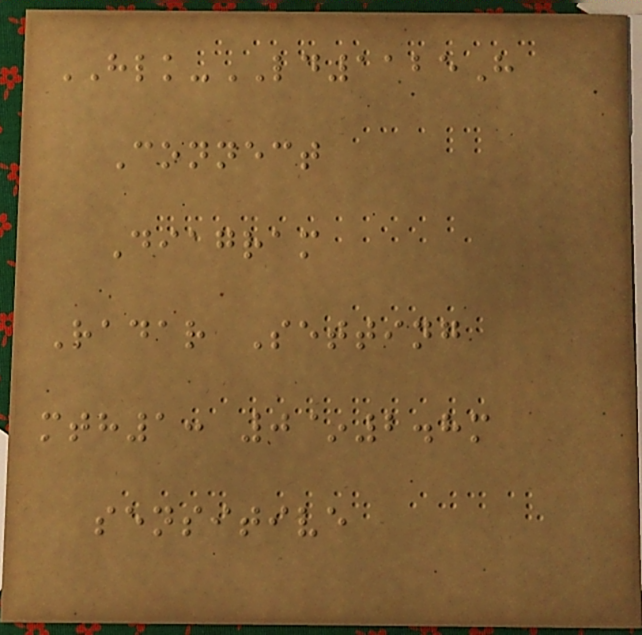HLK-LD1125H
Connect
Diagram
Radar Setting
mth1: 0~2.8m
sensitive
